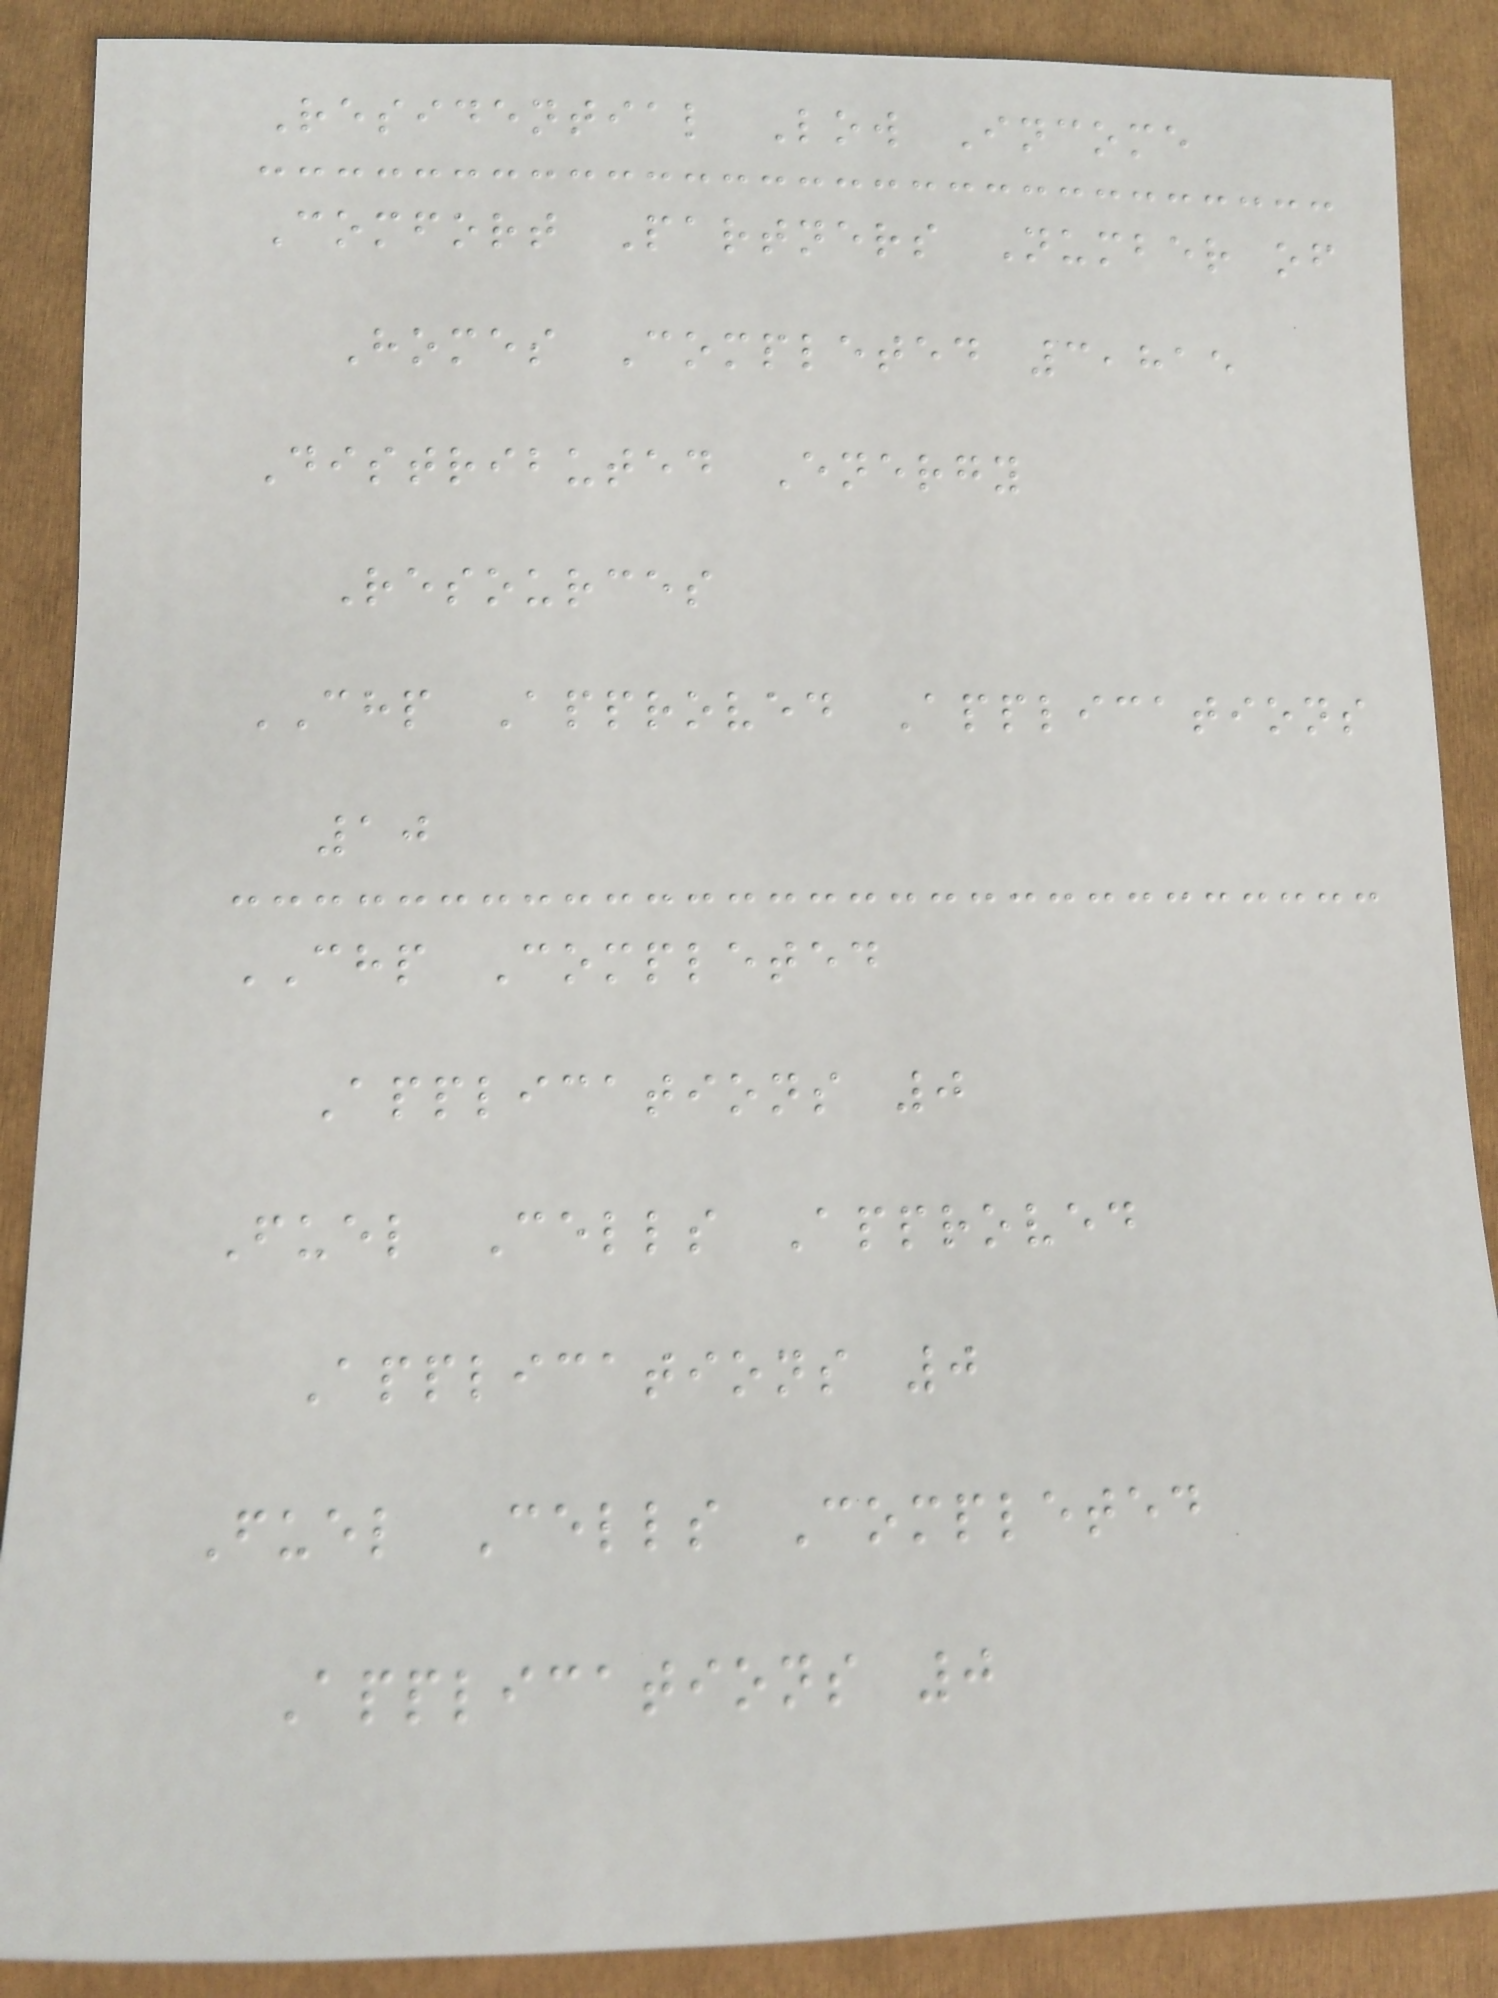Residential Low Income
Comfort Partners Number of
Homes Completed 3,815
Distributed Energy
Resources
CHP Approved Applications
10
CHP Completed
Applications 0
Fuel Cells Approved
Applications 0
Fuel Cells Completed
Applications 0
